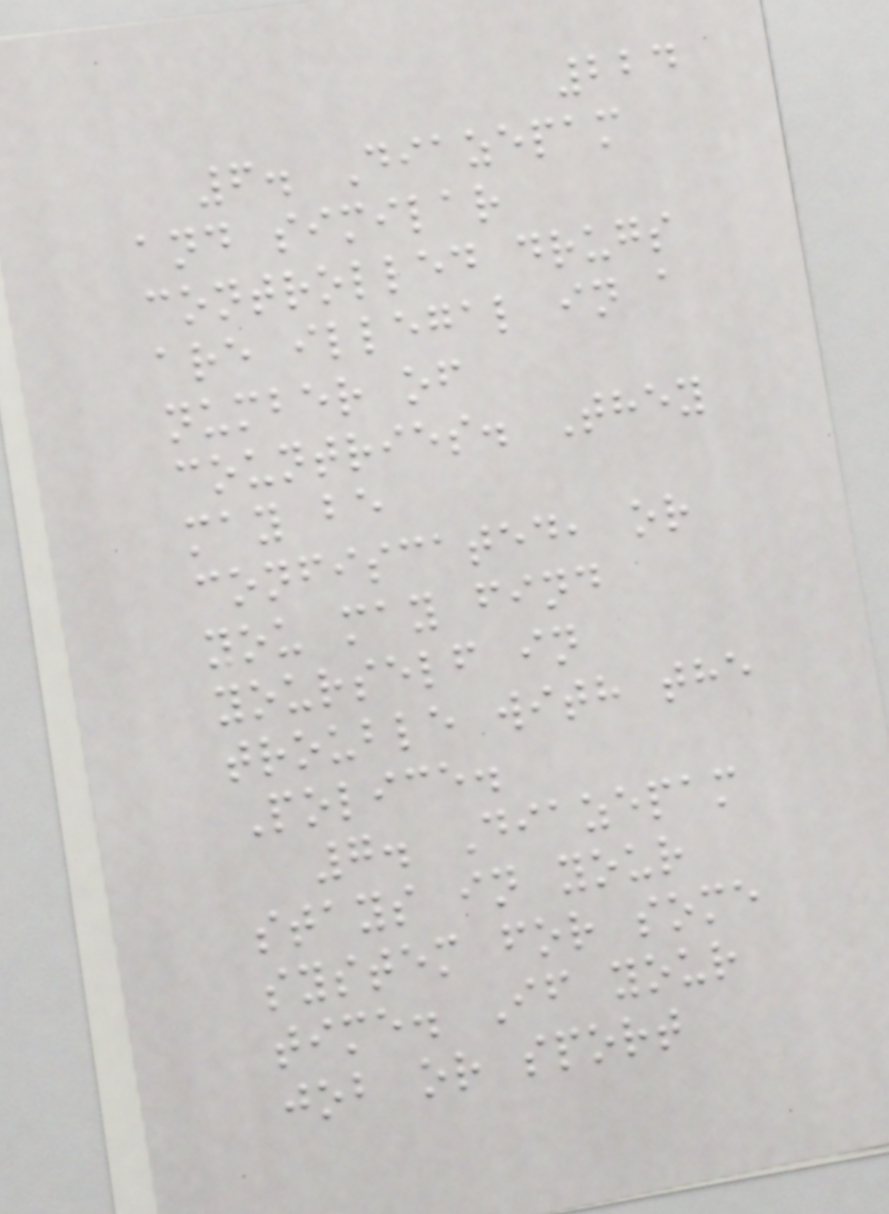224
6. Diazepam
and similar
controlled drugs
are illegal in a
number of
countries. They
may be
confiscated, or
you may find
yourself in
trouble with the
Police.
7. Diazepam
stays in your
system for some
time. If your
job or sport
